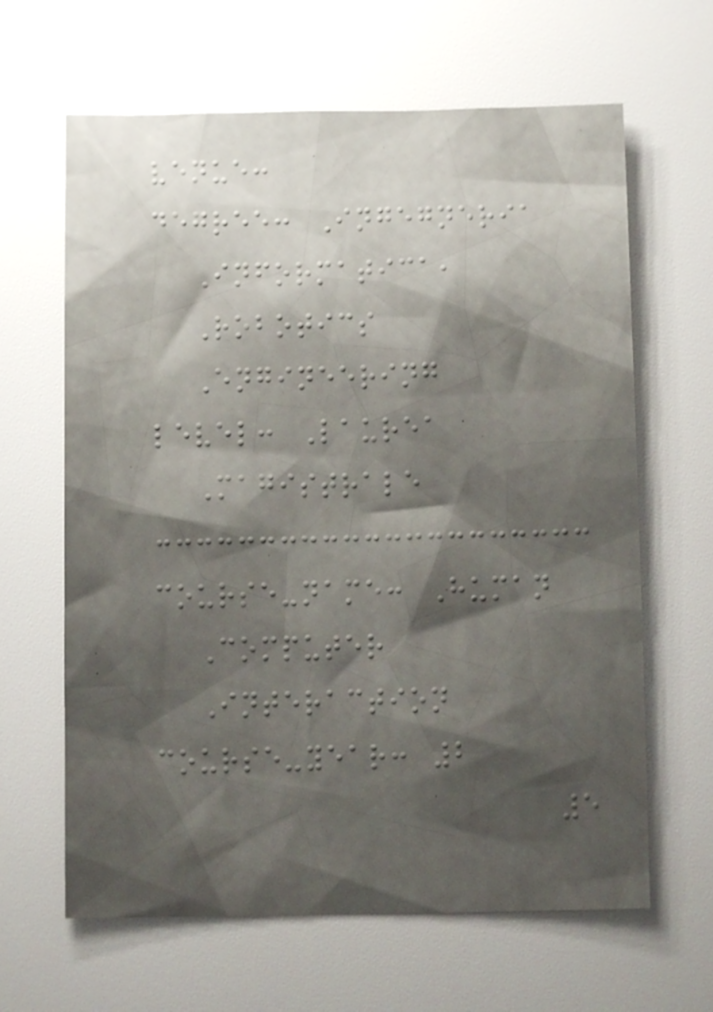venue:
degree: Ingegneria
Informatica,
Robotics
Engineering
level: Laurea
Magistrale
course-name: Human
Computer
Interaction
course-year: 2
5
